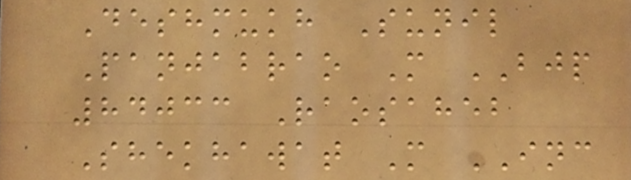Deshmukh Sunil
Panjabrao M BJP
84033 Raosaheb
Shekhawat M INC
